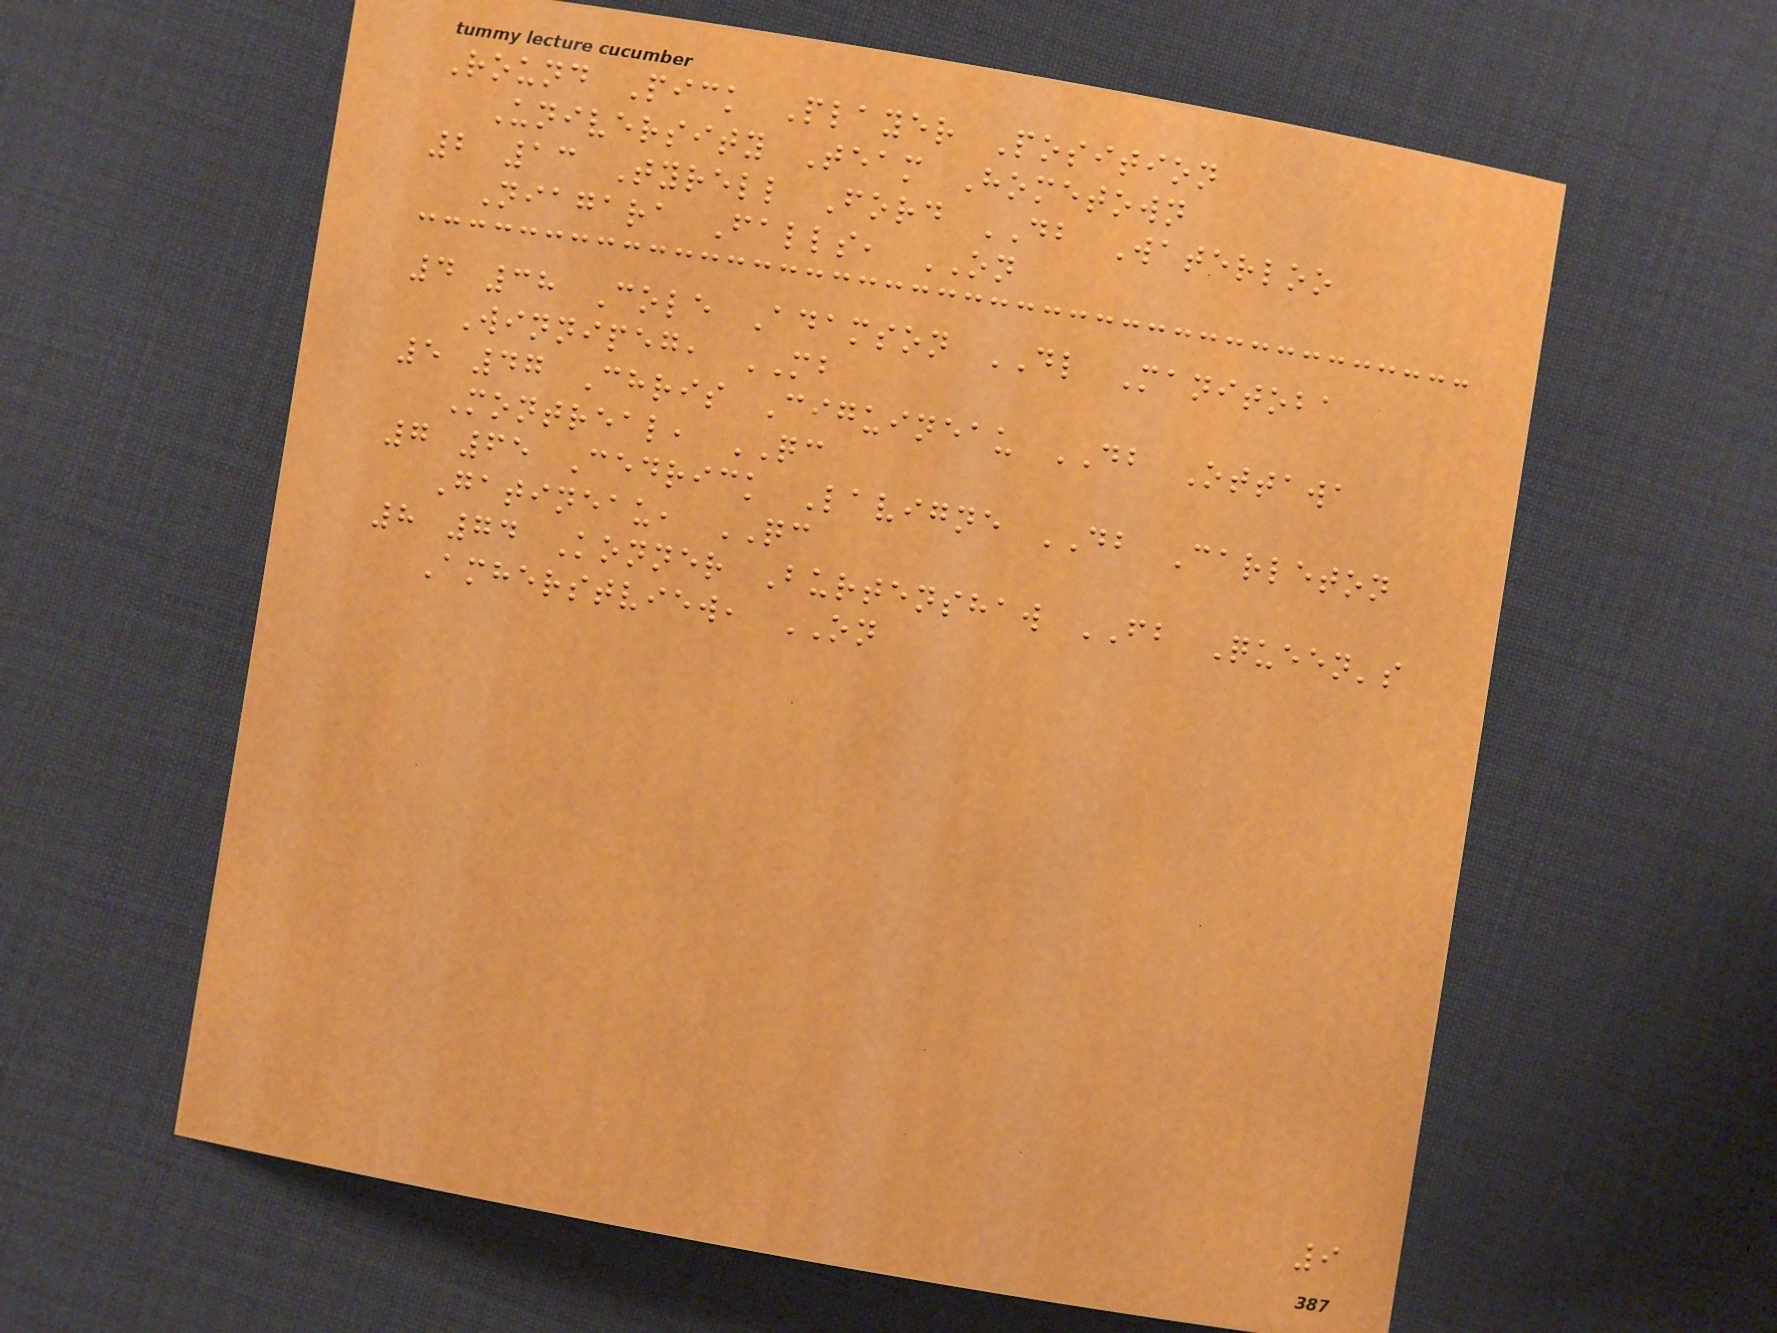Round Pick Player Position
University Team Hometown
2 13 Tyrell Ford DB Waterloo
Niagara Falls, ON
4 38 Cole Adamson DL Manitoba
Winnipeg, MB
5 47 Chris Ciguineau DB Ottawa
Montreal, QC
7 65 Cedrick Lavigne DB Carleton
Gatineau, QC
8 74 Konner Burtenshaw FB Queen's
Amherstview, ON
9
